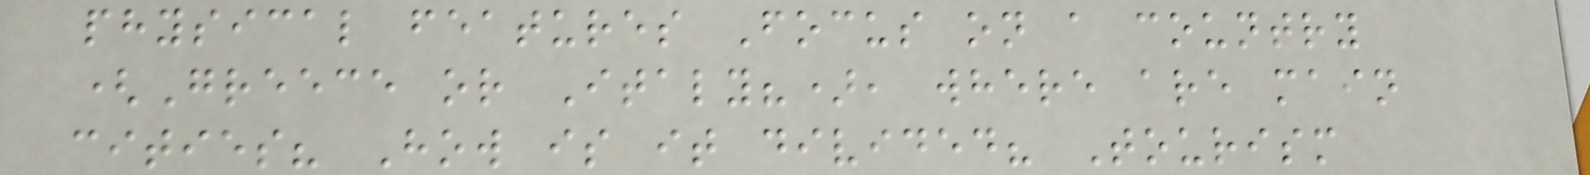physical features Focus on a country
(Greece or Italy?), where are main
cities? How is it divided? Tourism
